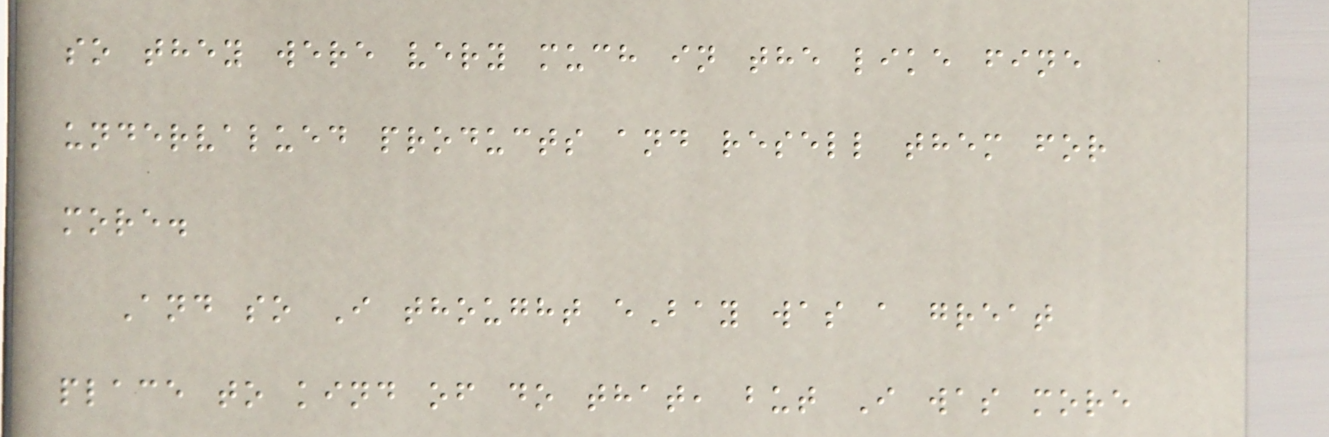so they were very much in the like fine
undervalued products and resell them for
more.
And so I thought eBay was a great
place to kind of do that, but I was more
